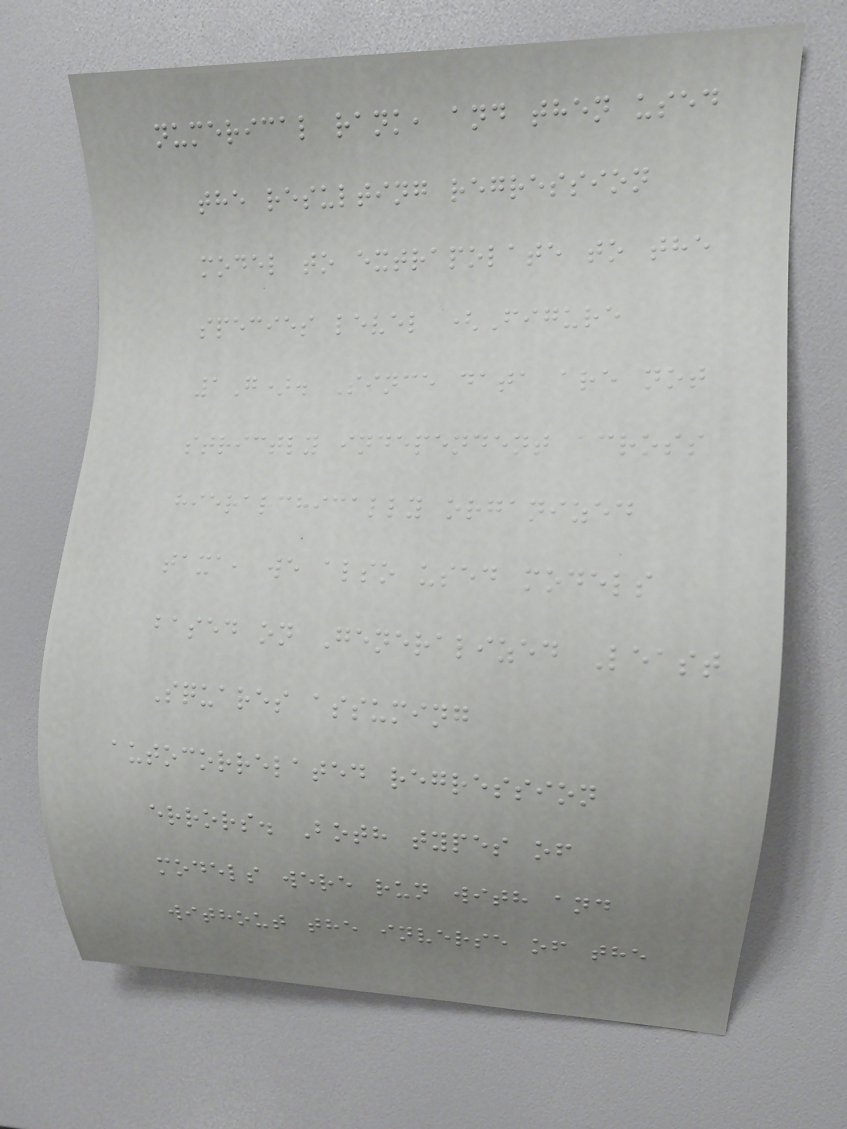numerical rank, and then used
the resulting regression
model to extrapolate to the
species level (Figure
1G). Since data are not
strictly independent across
hierarchically organized
taxa, we also used models
based on Generalized Least
Squares assuming
autocorrelated regression
errors. Both types of
models were run with and
without the inverse of the
